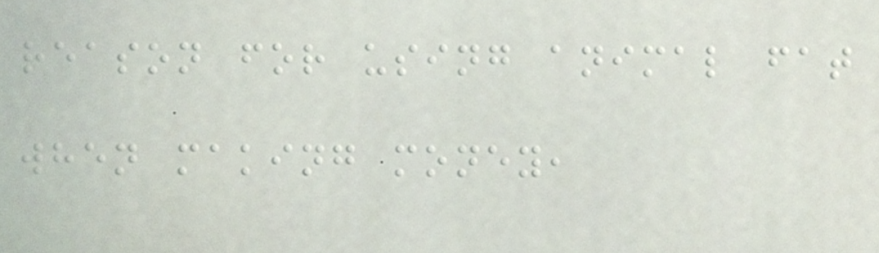reason for using animal fat
when making money,
